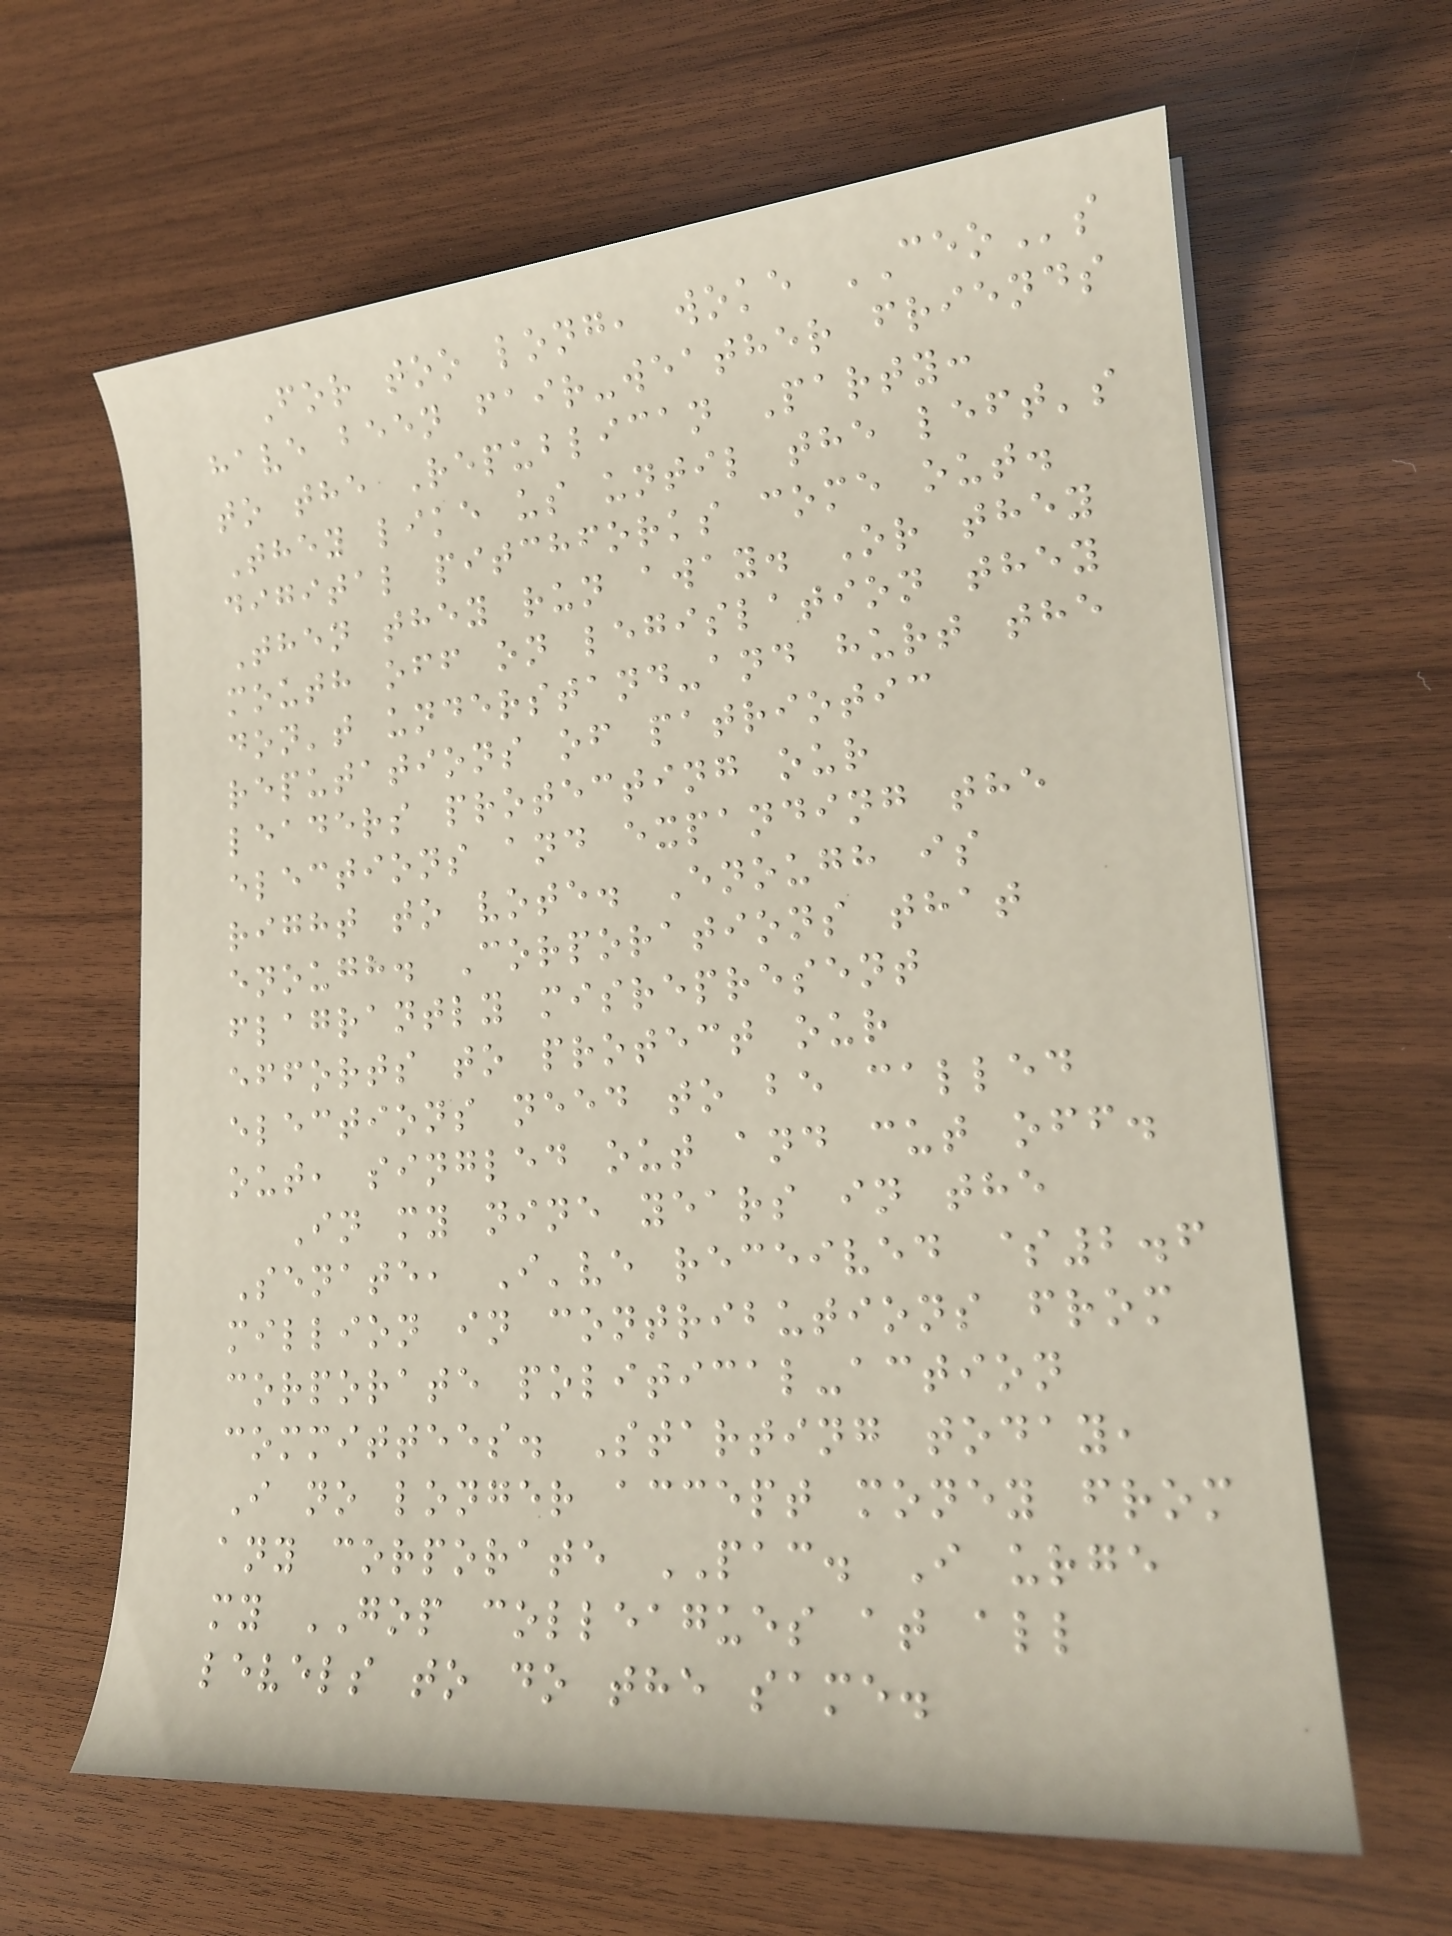For too long, woke CEOs
have been fair-weather friends
to the Republican Party:
They like us until the left's
digital pitchforks come out.
Then they run away. Or they
mouth off on legislation they
don't understand-and hurt the
reputations of patriotic
leaders protecting our
elections and expanding the
right to vote. Enough is
enough. Corporations that
flagrantly misrepresent
efforts to protect our
elections need to be called
out, singled out and cut off.
In my nine years in the
Senate, I've received $2.6
million in contributions from
corporate political-action
committees. Starting today,
I no longer accept money from
any corporate PAC. I urge
my GOP colleagues at all
levels to do the same.
